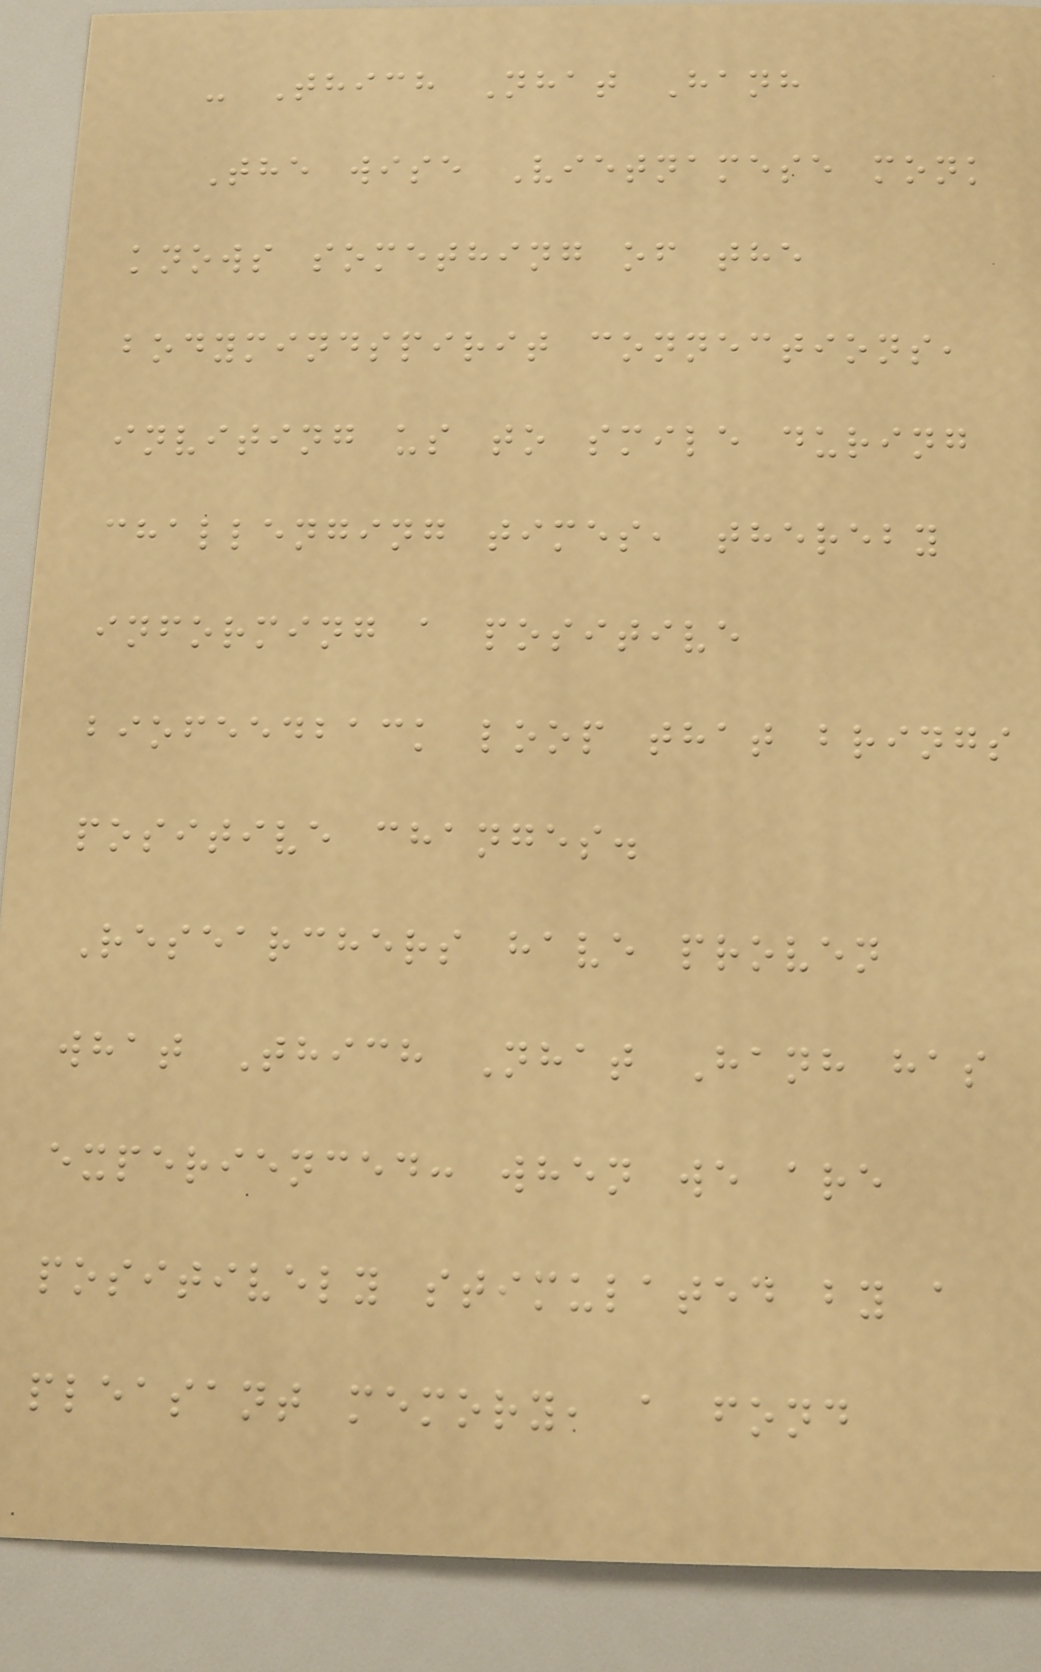- Thich Nhat Hanh
The wise Vietnamese monk
knows something of the
bodymindspirit connections,
inviting us to smile during
challenging times, thereby
informing a positive
biofeedback loop that brings
positive changes.
Researchers have proven
what Thich Nhat Hanh has
experienced: when we are
positively stimulated by a
pleasant memory, a fond
